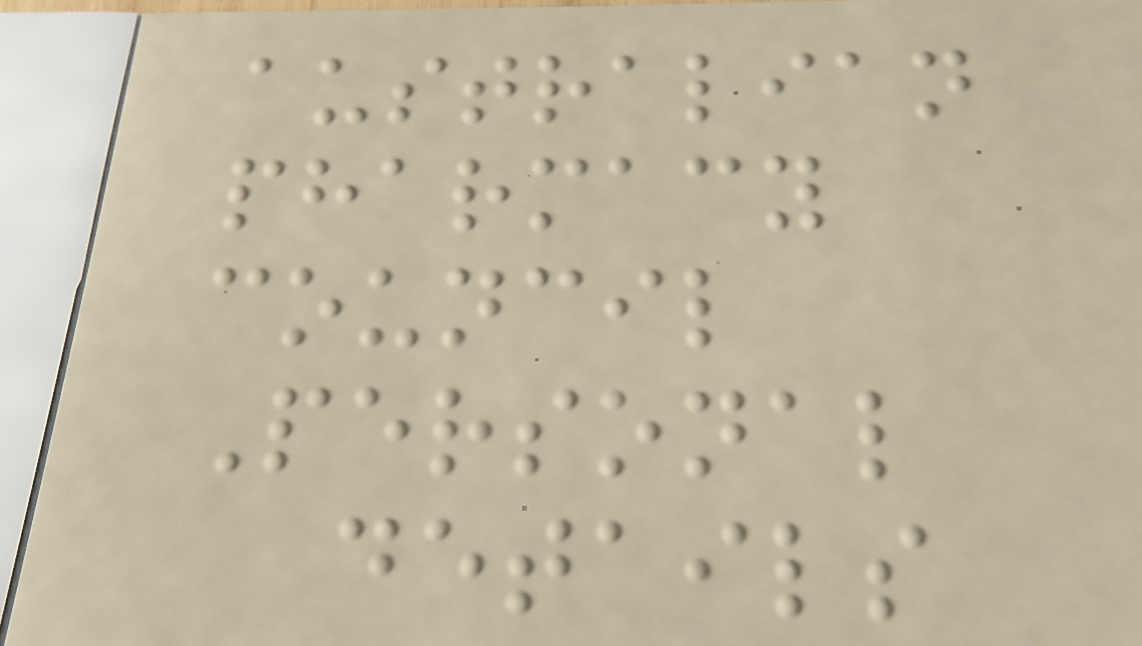australian
pharmacy
council
Personal
details
